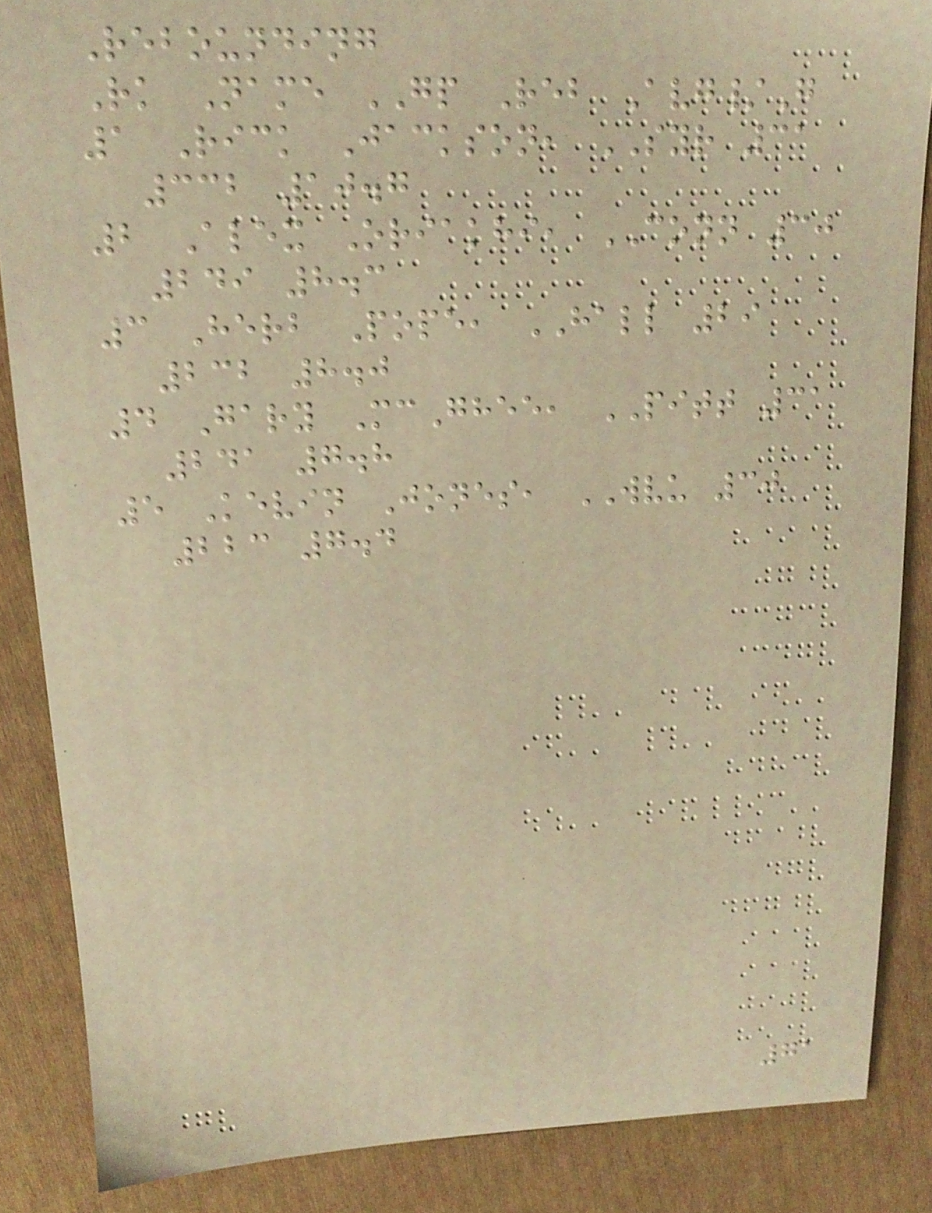Rebounding
Rk Name GP Reb Avg/G
1 Rick Jackson, SYR 31
332 10.7
2 Alex Oriakhi, CONN 30
249 8.3
3 Herb Pope, HALL 29
232 8.0
4 Gary McGhee, PITT 31
241 7.8
5 Kevin Jones, WVU 30
223 7.4
71
